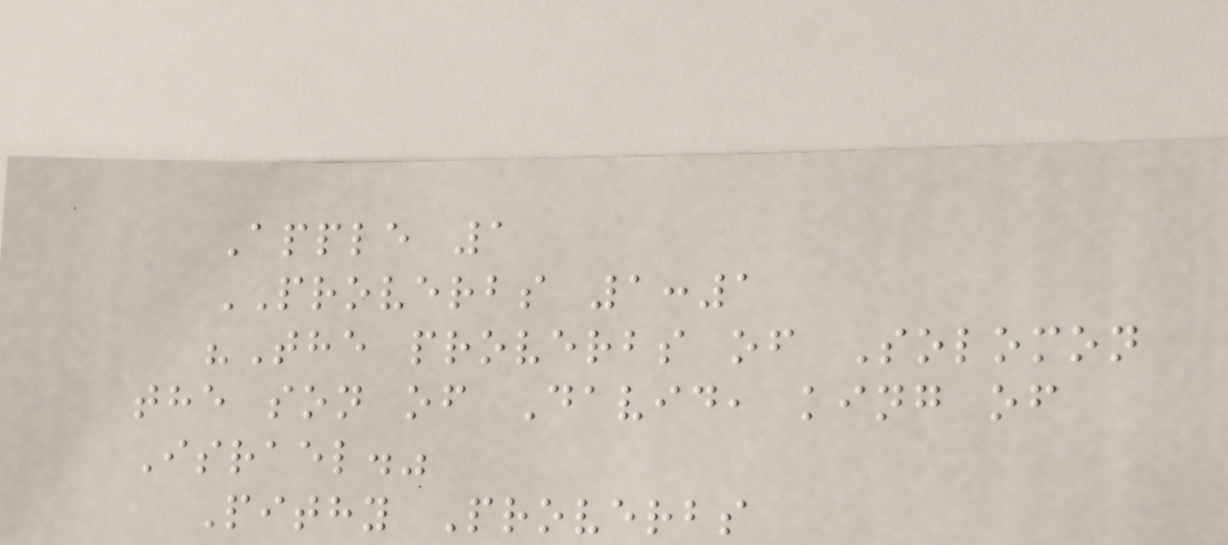Apple 1
PROVERBS 1:1
"The proverbs of Solomon
the son of David, king of
Israel."
Pithy Proverbs
